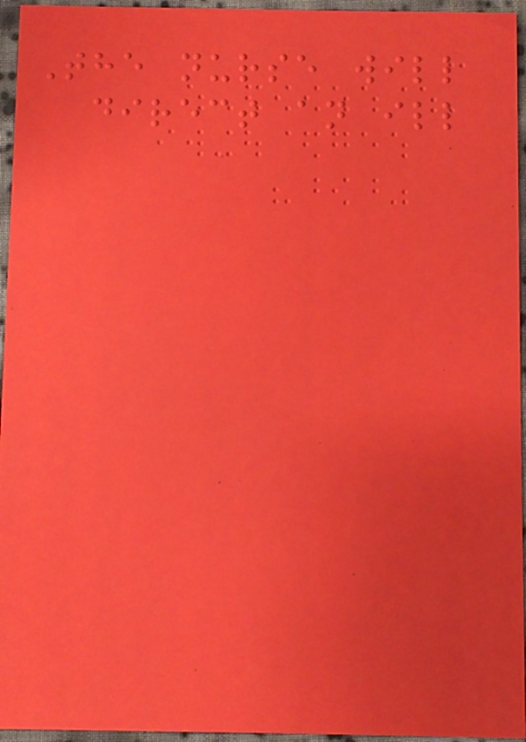The nurse will
direct an ill
